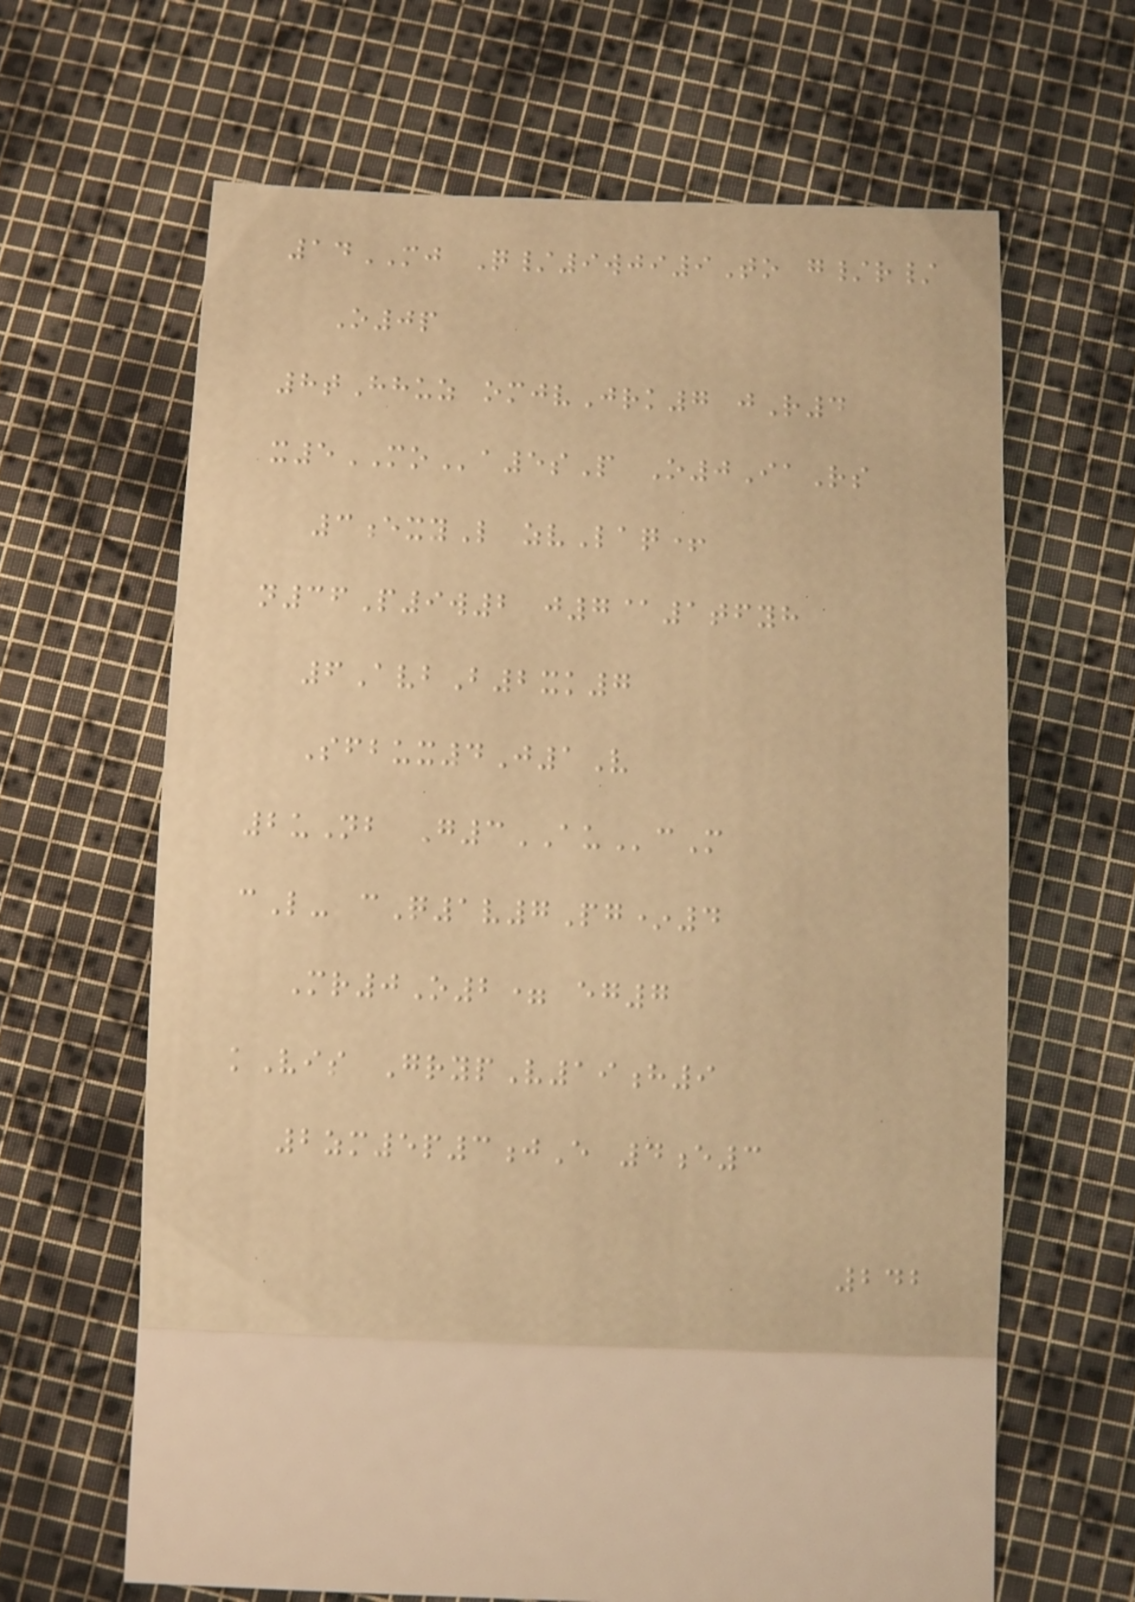14MJ Q/9wji9To g/r/
O0p
8tHhuz omjvJrk7 jR4
x5MOa5sP O0IaRs
3exyL zvLaq+
n36P9w2 j7@1tfyh
6AvbB2xk7
Sfbux4J1V
2uNb G3AUcM
cL- cQ1v7Pg*4
Mr0O2= eg7
kVis GrypV19h9
2zm5p3jE 4e3
242
